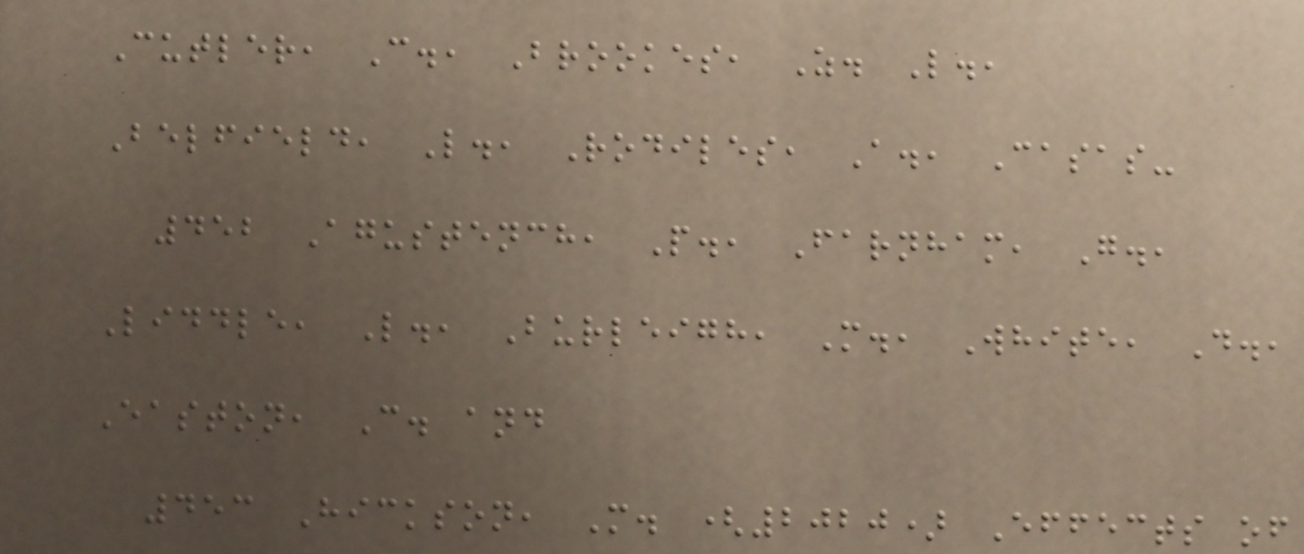Cutler, C., Brookes, Z. L.,
Belfield, L., Rodiles, A., Casas-
452 Agustench, P., Farnham, G.,
Liddle, L., Burleigh, M., White, D.,
Easton, C. and
453 Hickson, M. (2020) Effects of
